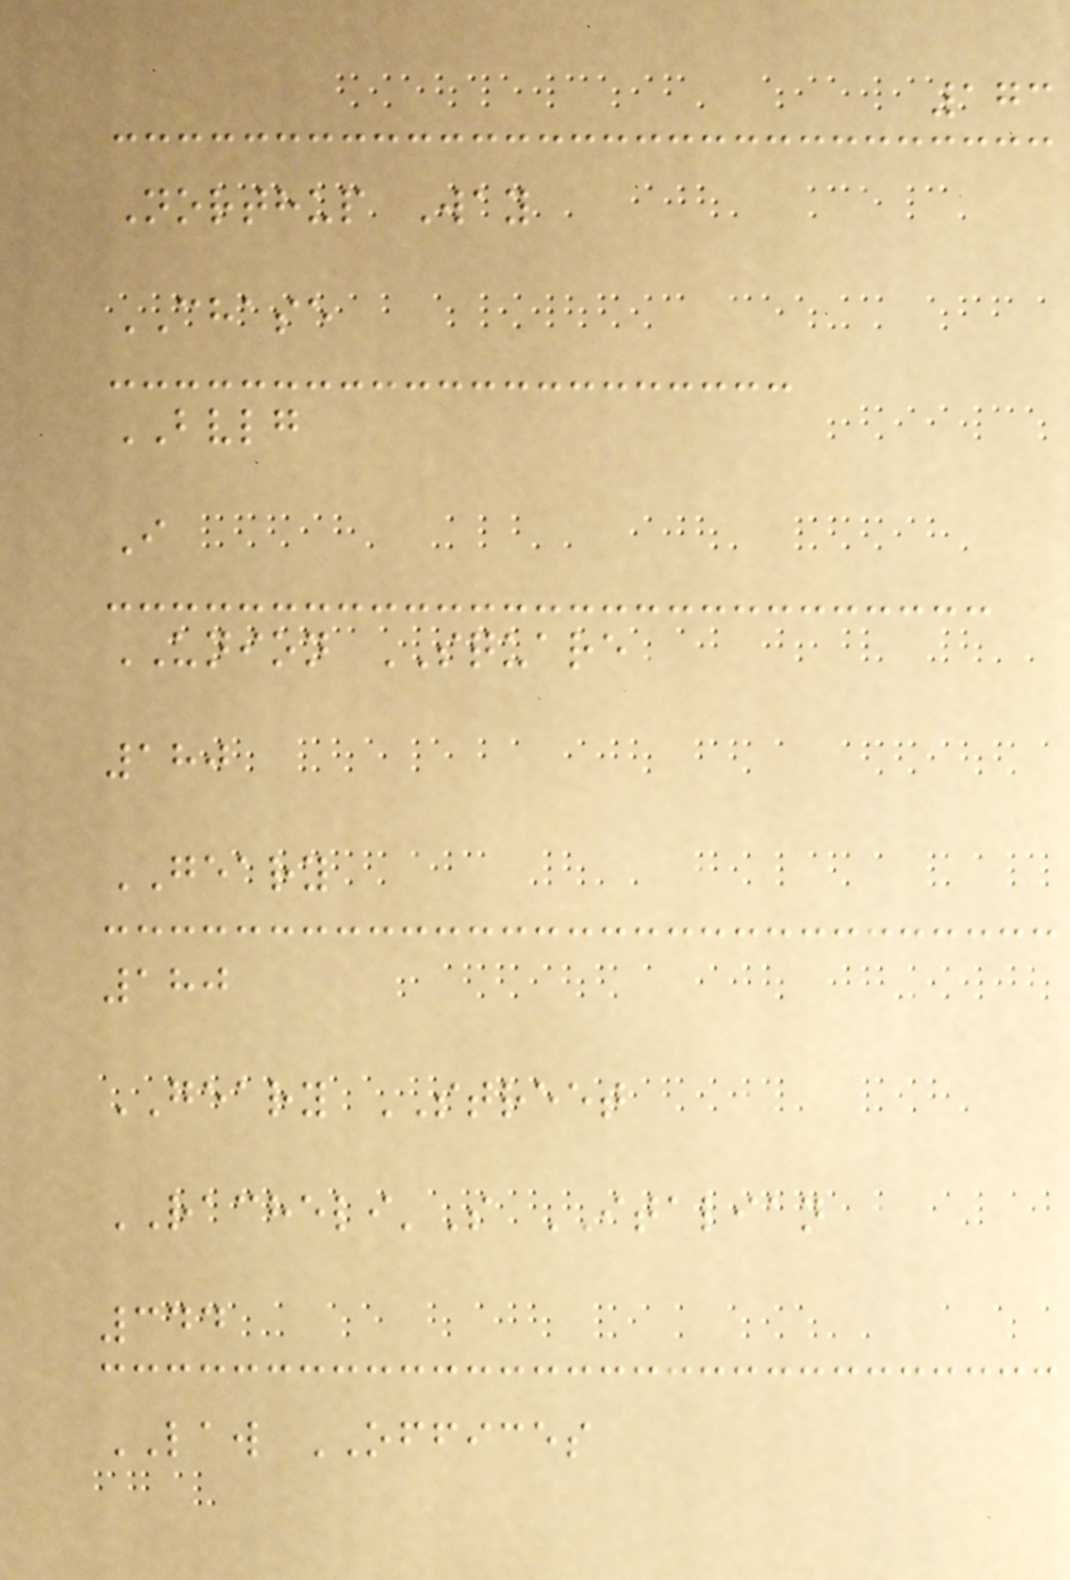173
Northup Way
CHASE
BVLG
I
UNION SQUARE
180
GEARY
180
GEARY STREET
RACHELI'S ITALIAN
344
LAW OFFICES
